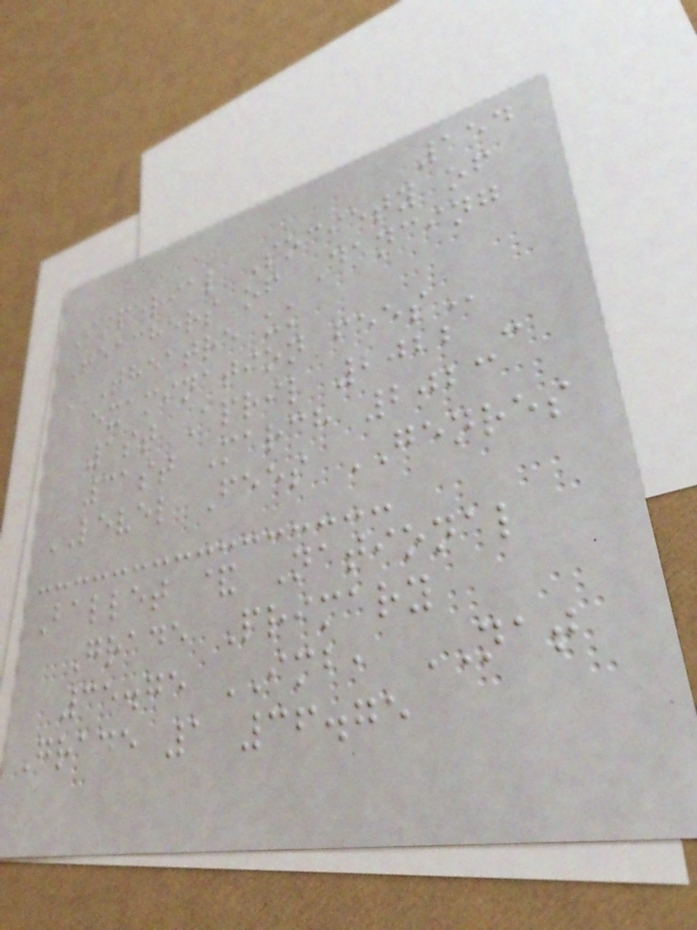154
Imperial Society of
Teachers of Dancing
THEATRE UK
EXAMINATION FEES
1st April 2022 -
31st March 2023
LEVEL Fees GENRES
Ballet & National
Grade Primary
35.75 IMB, NAT
Grade 1 36.75
